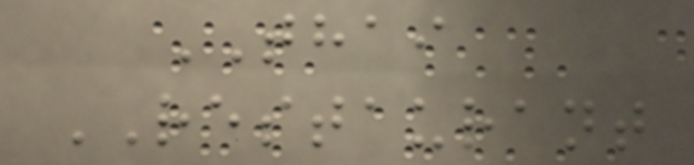THAI
RESTAURANT
